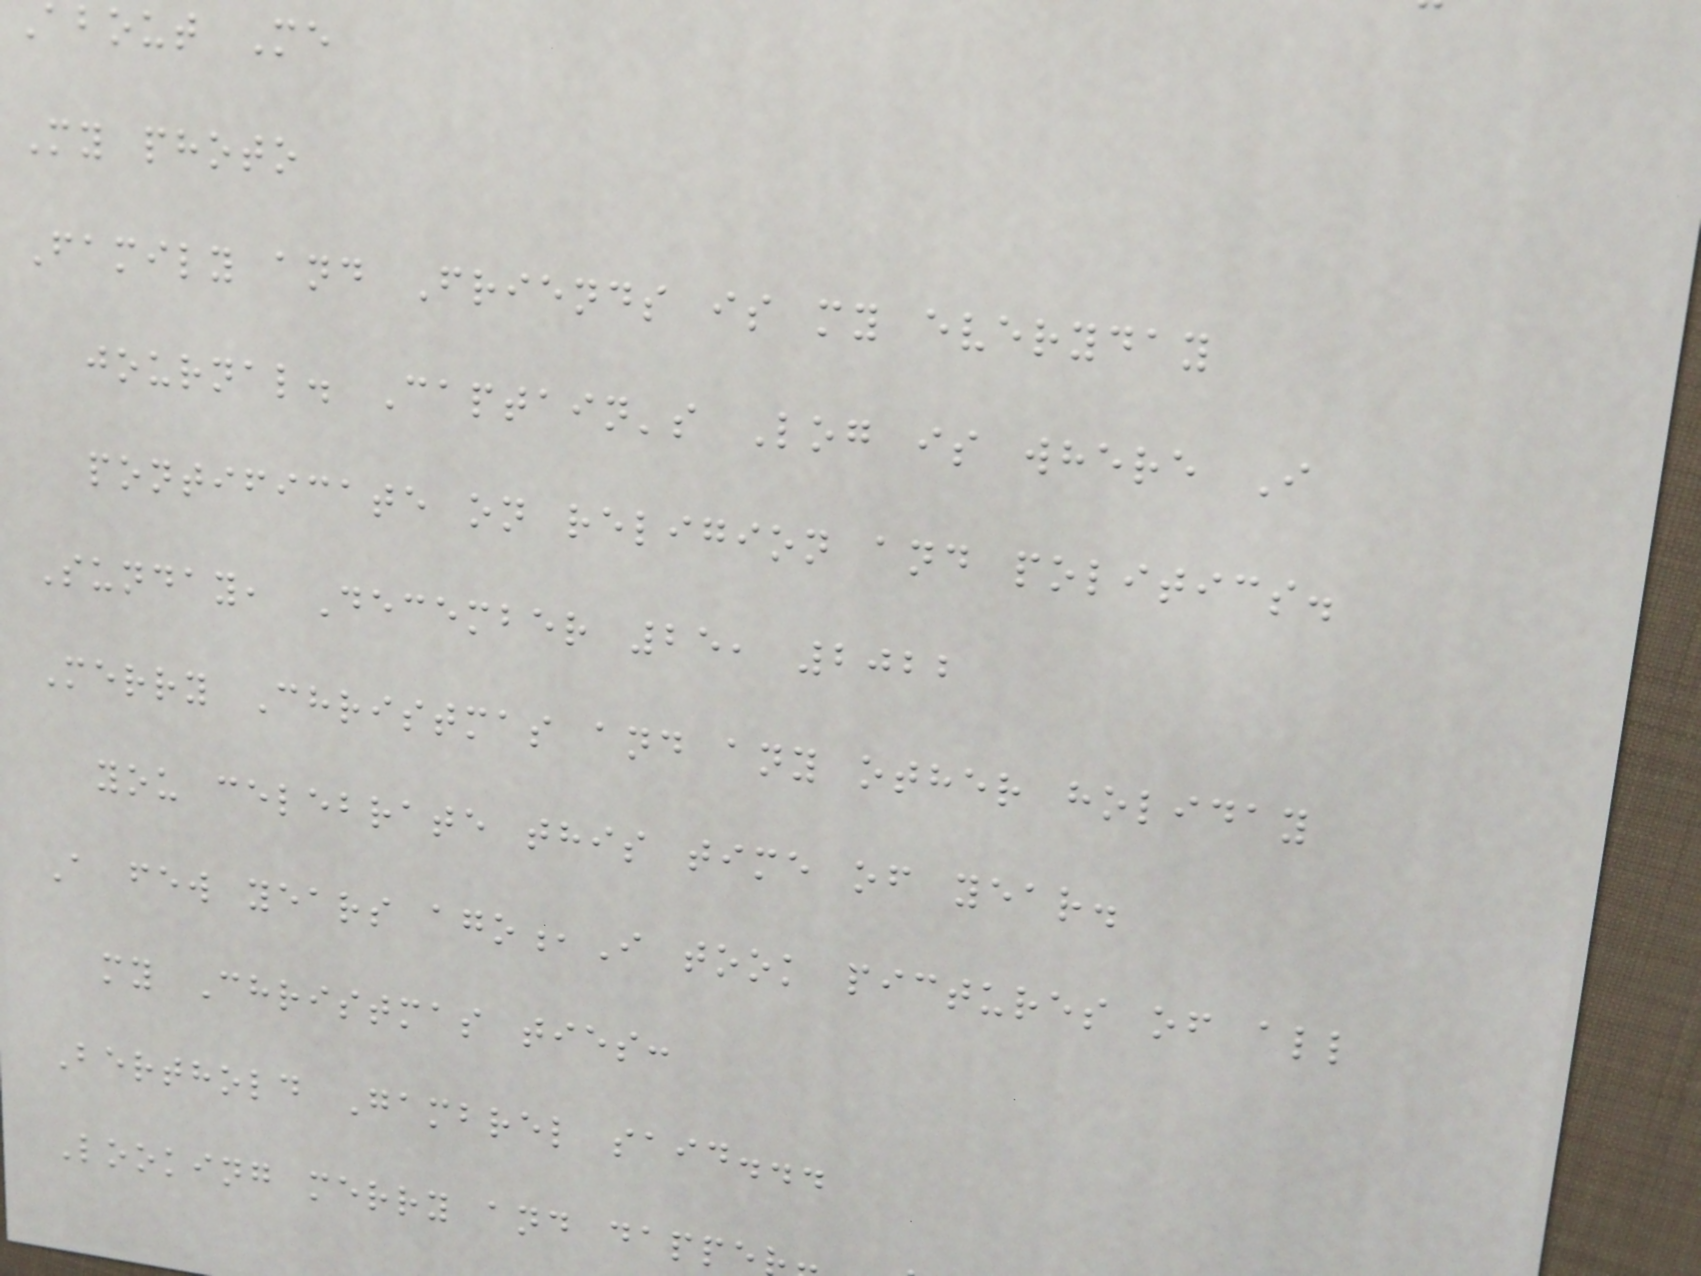About Me
My photo
Family and Friends is my everyday
journal. Captain's Log is where I
pontificate on religion and politics.
Sunday, December 25, 2022
Merry Christmas and any other holiday
you celebrate this time of year.
A few years ago,I took pictures of all
my Christmas ties:
Berthold Gambrel said...
Looking merry and dappe
